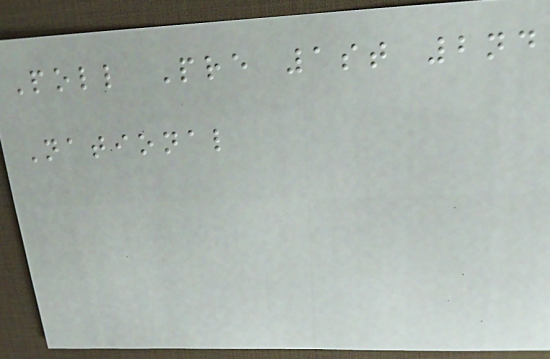Poll Pre 1st 2nd
National
